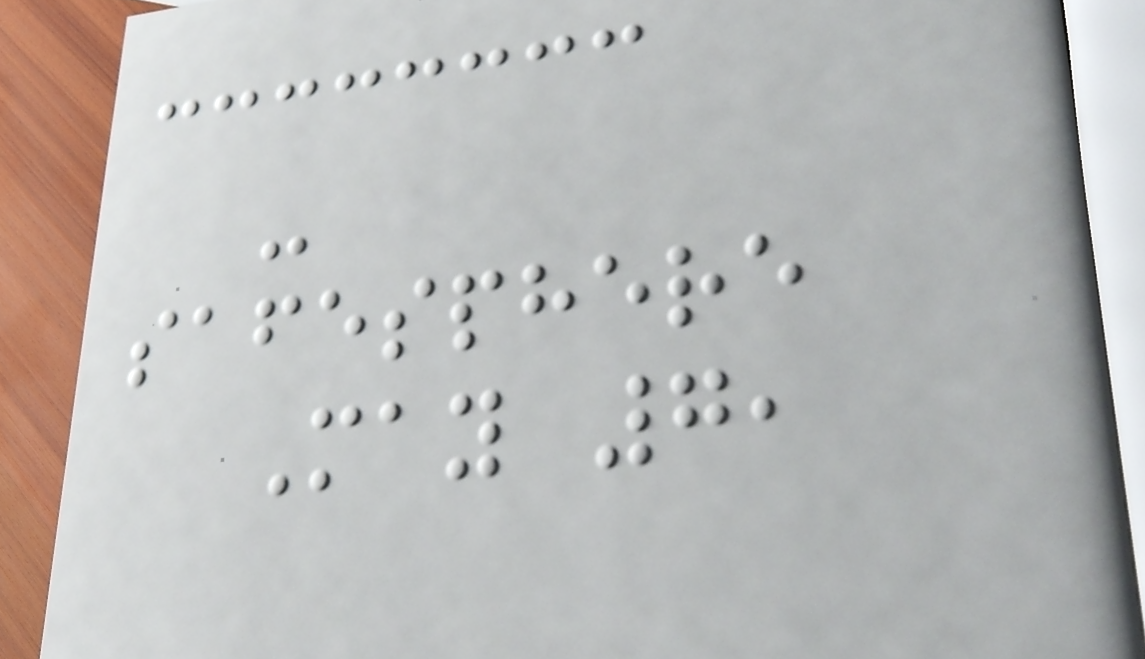-
safesphere
May 7,
